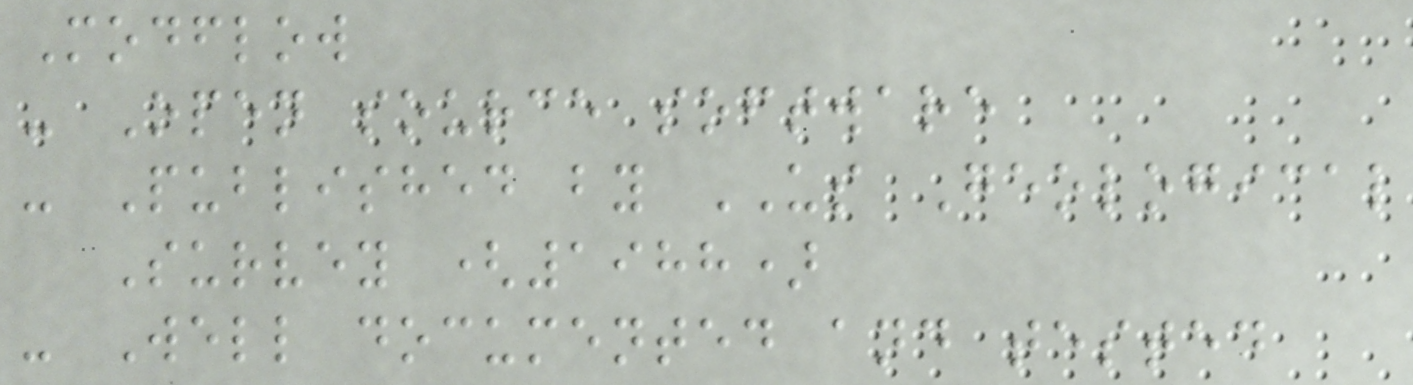Modflow
- Open source software
- Published by US Geological
Survey (1988)
- Well documented and tested
